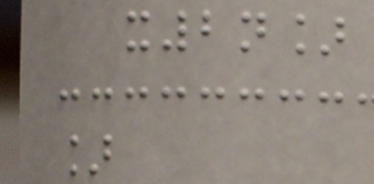x2n]
]
